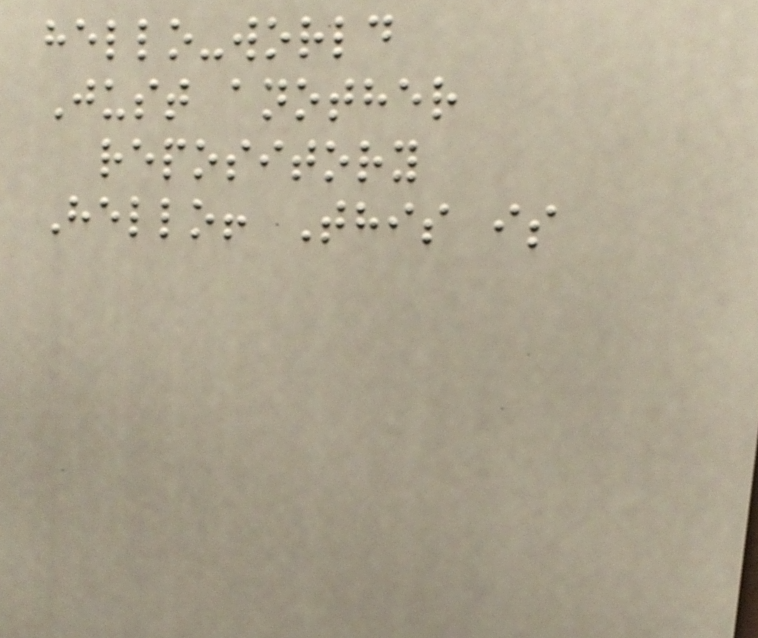hello-world
Just another
repository
Hello! This is
